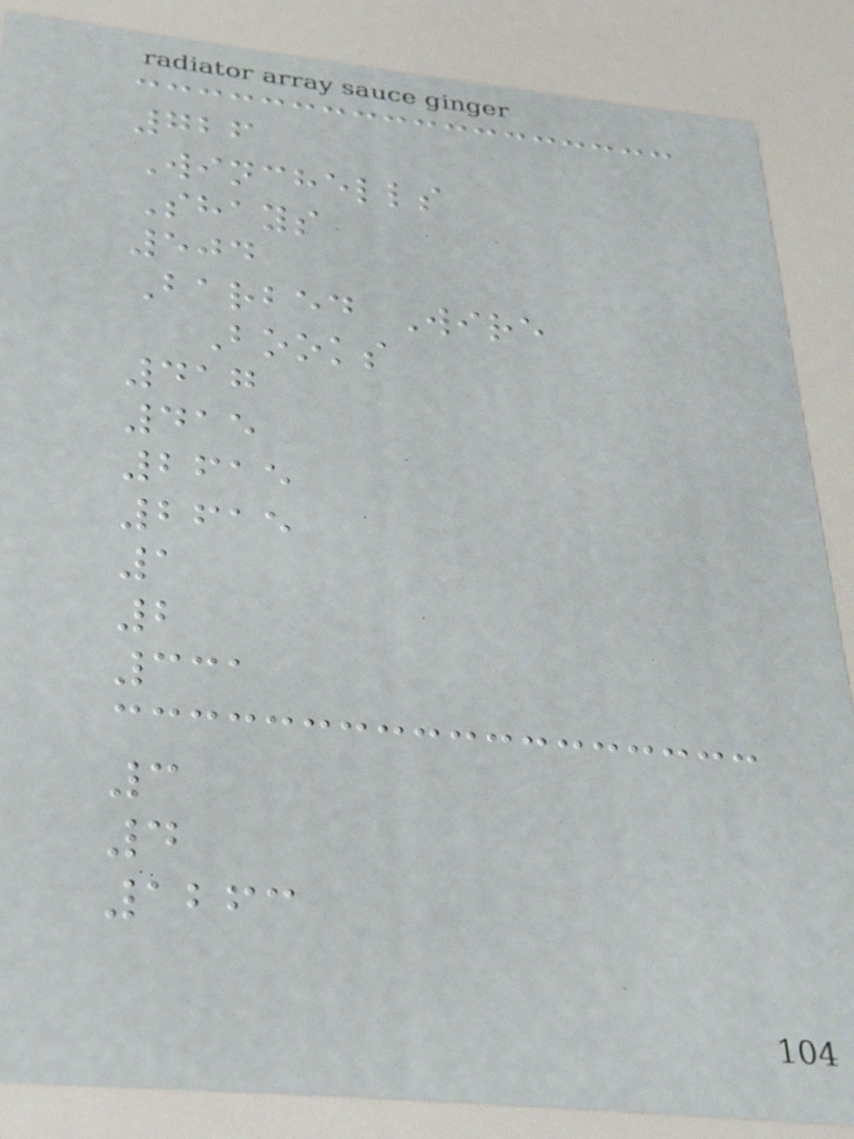726
Winchells
Shays
504
Barbed Wire
Books
417
415
2615
2615
1
2
331
3
4
1263
